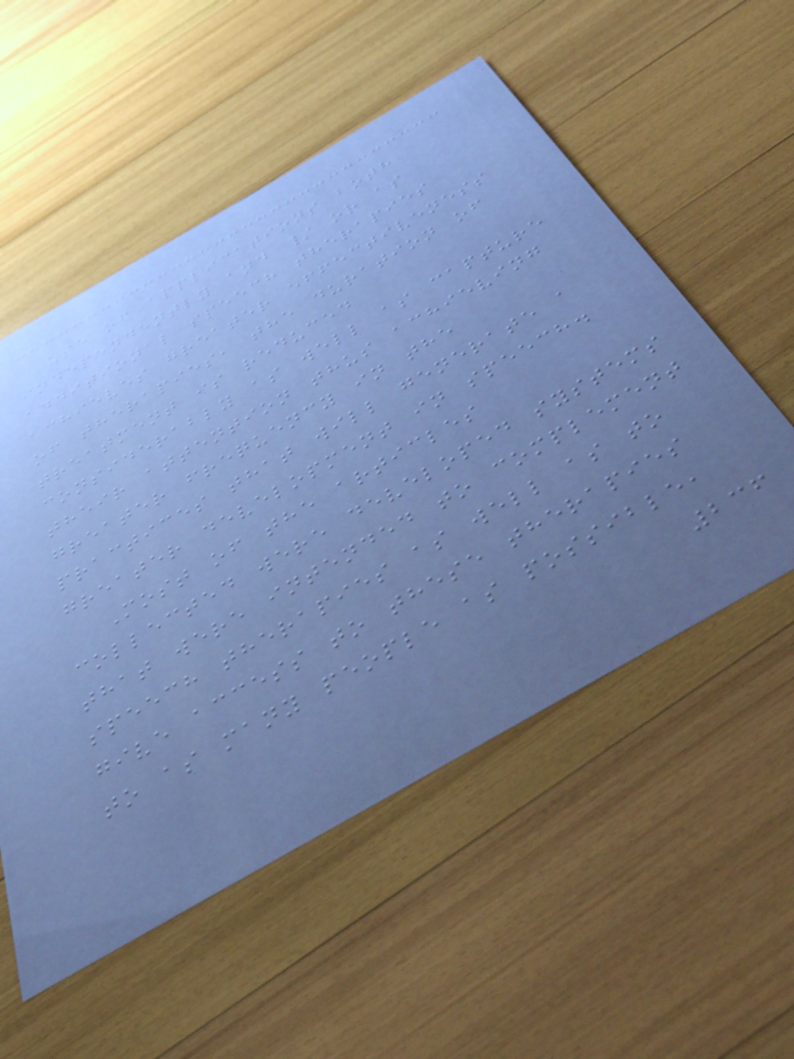use of applications both
independently and / or as
additional speech therapies
achieves greater effectiveness
of therapies, the duration of
treatment is reduced
considerably as well as capture
their attention thus achieving
greater frequency in the
practices that will generate a
greater development in speech.
Most of the articles
collected were developed systems
that were intended to complement
speech therapies as well as to
give access to these therapies
to as many people as possible,
236
